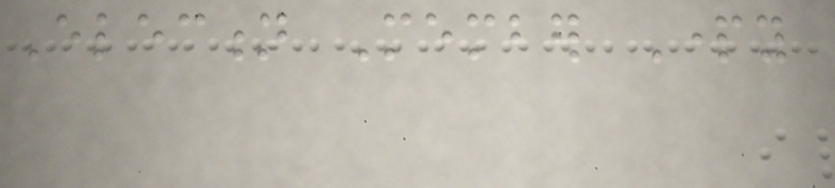Election Member Party
